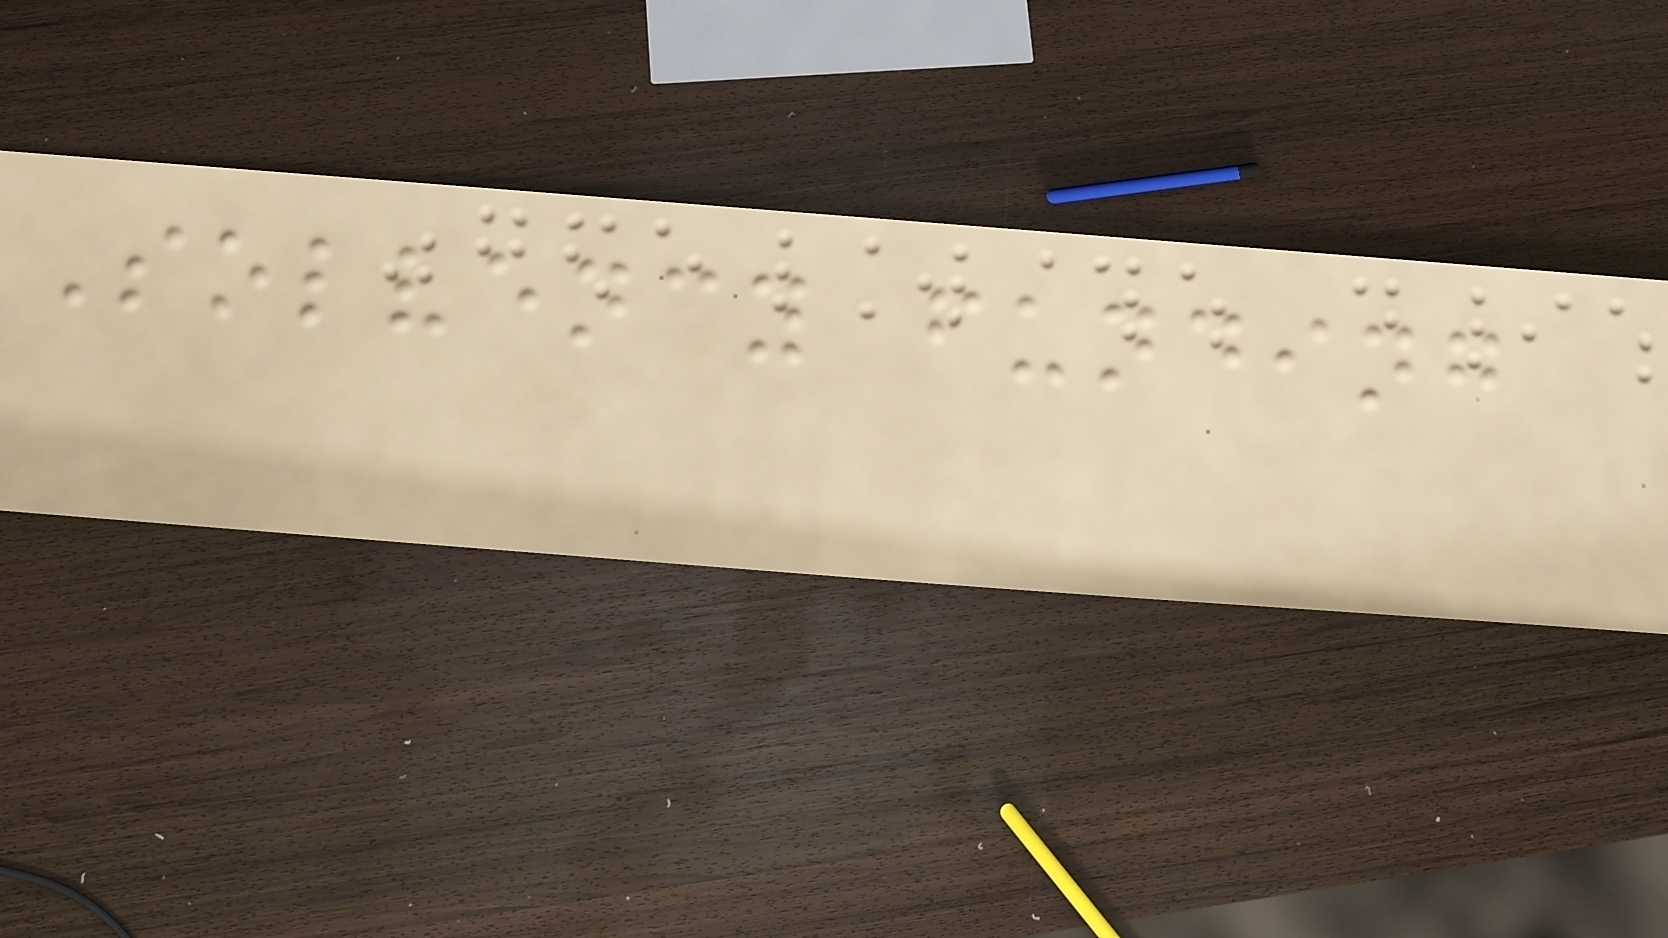Solvency funding
